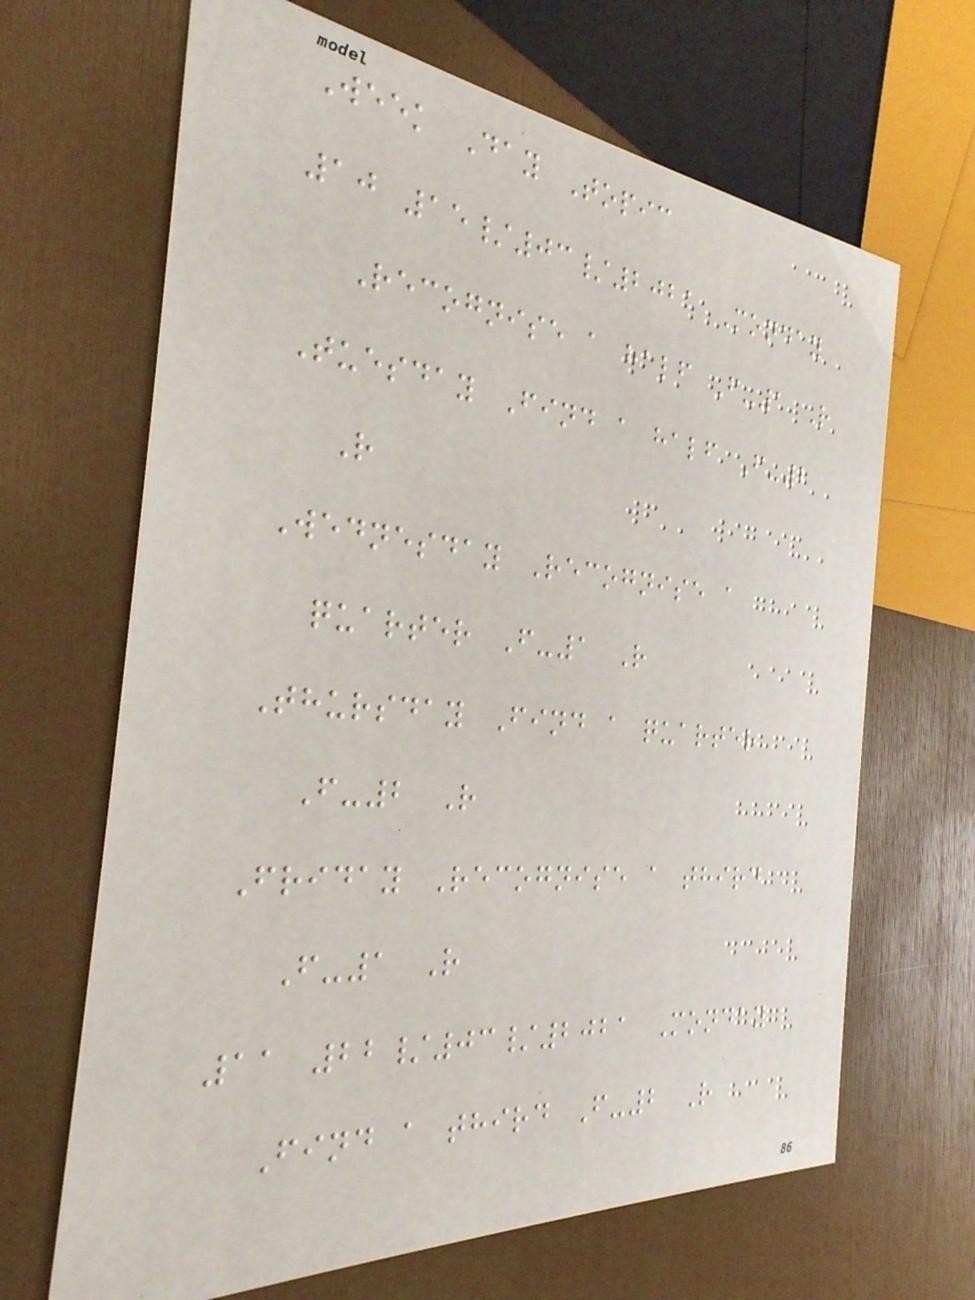Week Day Topic
10 15/03/2021 Monday
Recognise a half F-1 R
Tuesday Find a half F-2
R
Wednesday Recognise a
quarter F-1 R
Thursday Find a quarter
F-2 R
Friday Recognise a third
F-1 R
11 22/03/2021 Monday
Find a third F-2 R
